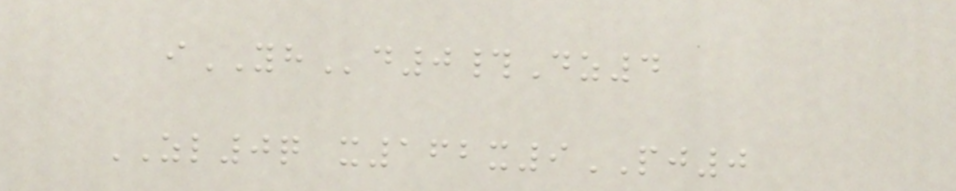iYHd0#Dz4
ZL0q x162x9PJ0
